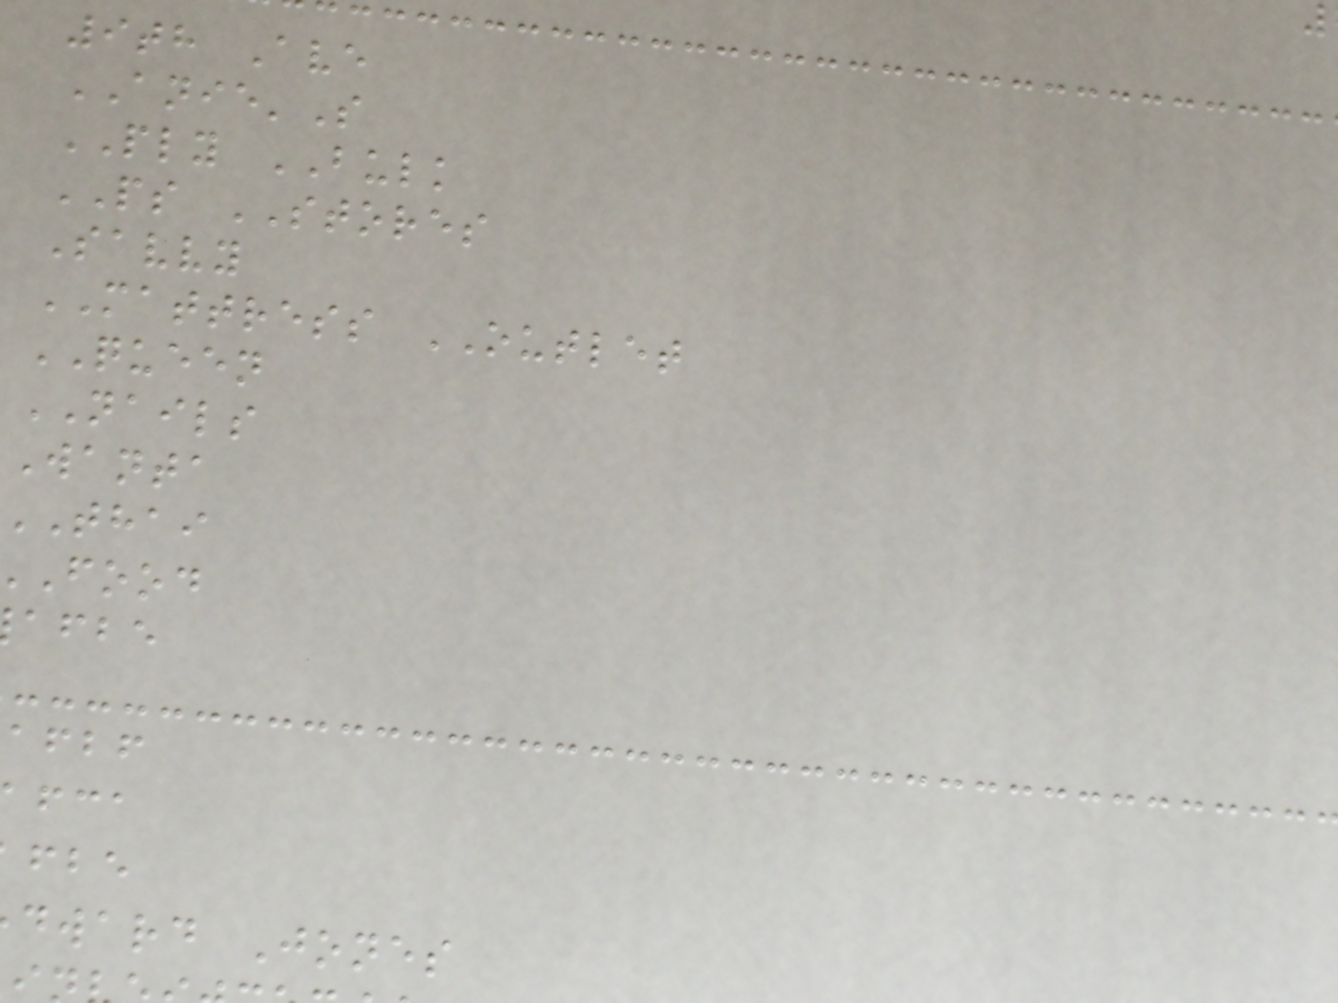9th Ave
ANIE'S
PLY BULK
PS STORES
Savvy
MATTRESS OUTLET
QUEEN
NAILS
Wanta
THAI
food
afbe
afbf
dward Jones
